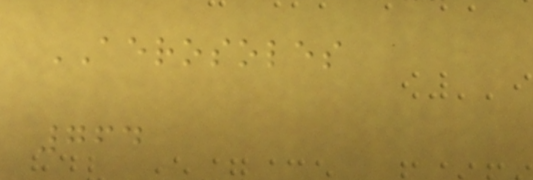AEROSOLES
764
